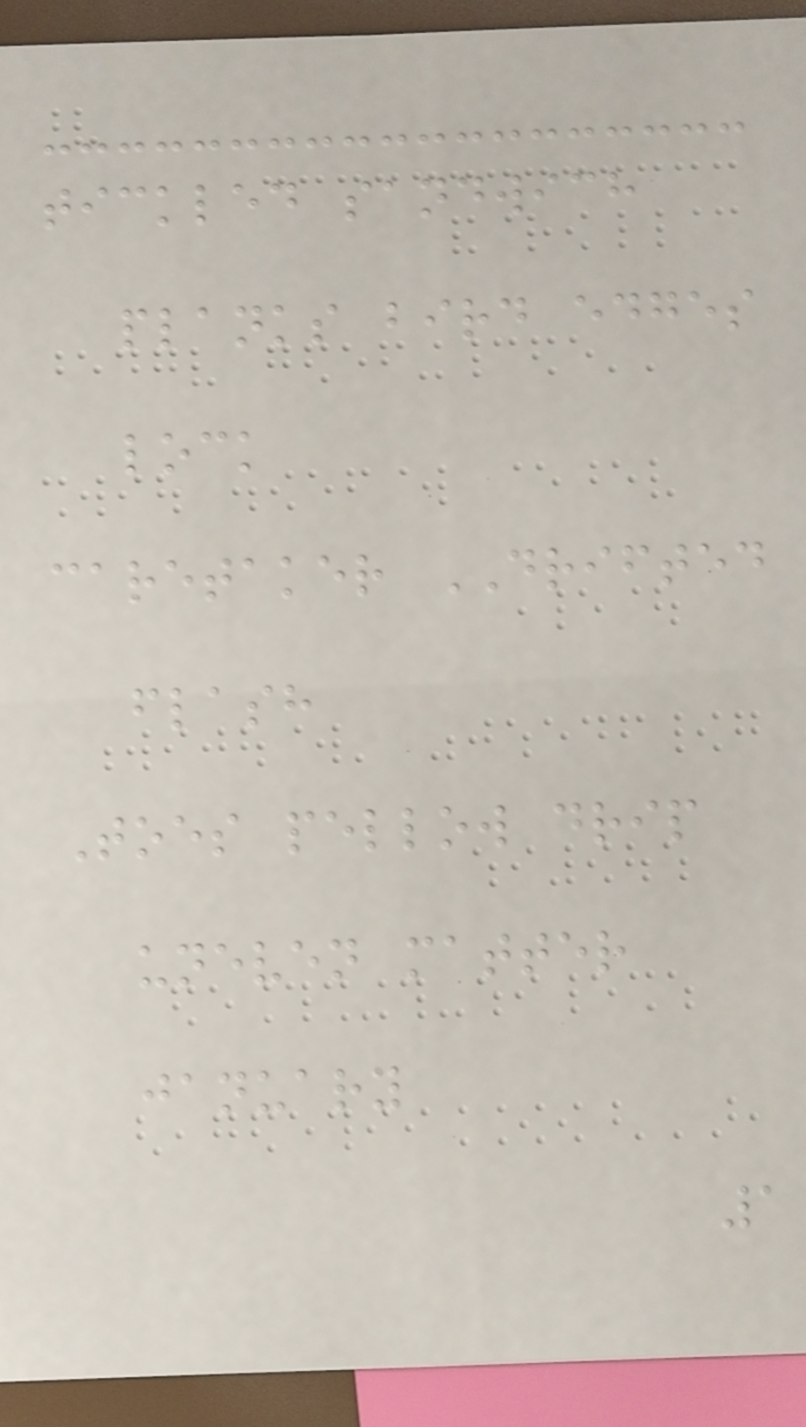tickled sandwich
planks bird edges
lock
caretaker DRIFTED
flash
Toes pellow drip
uneven matter
january
1
